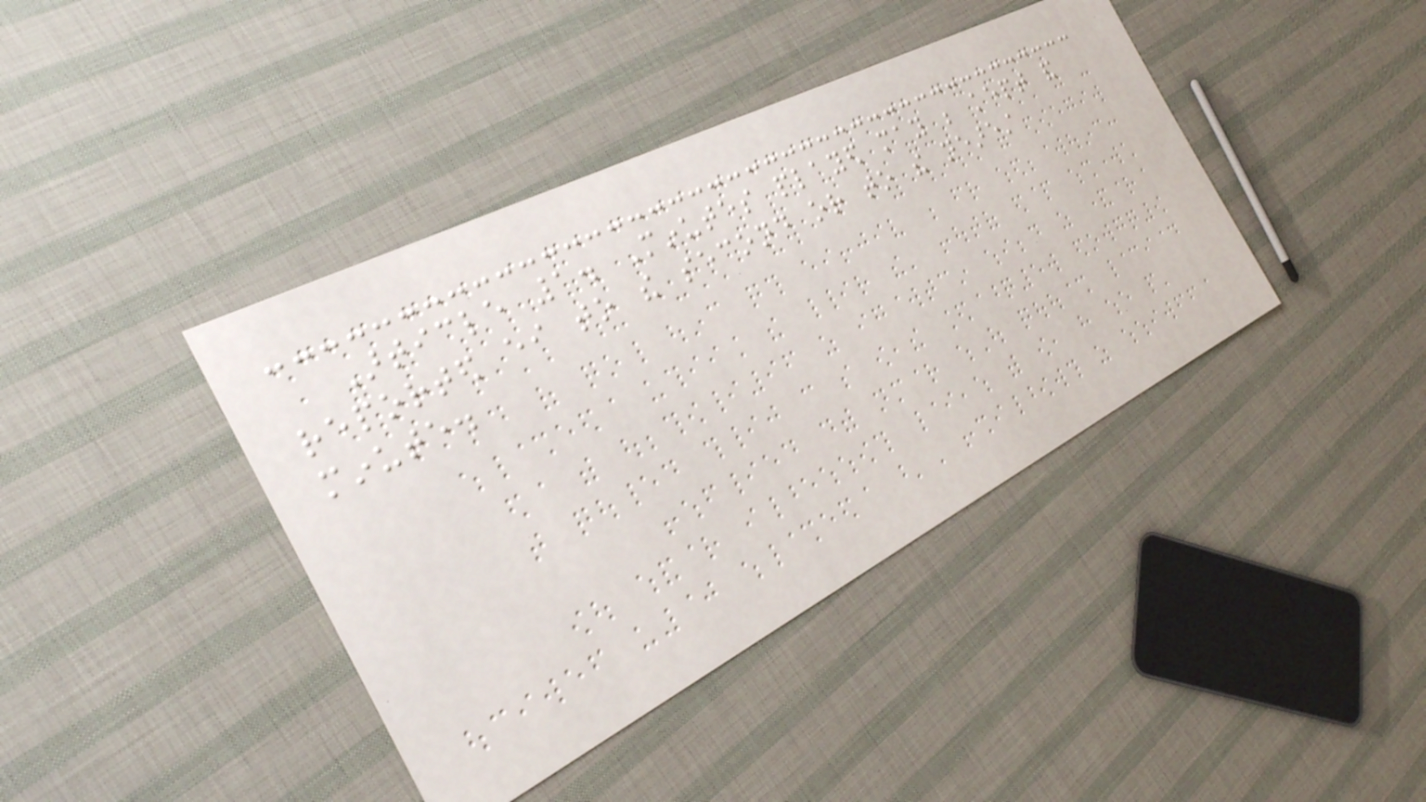Article 1. Minutes played may be kept and
reported either to the second or to the nearest
minute.
